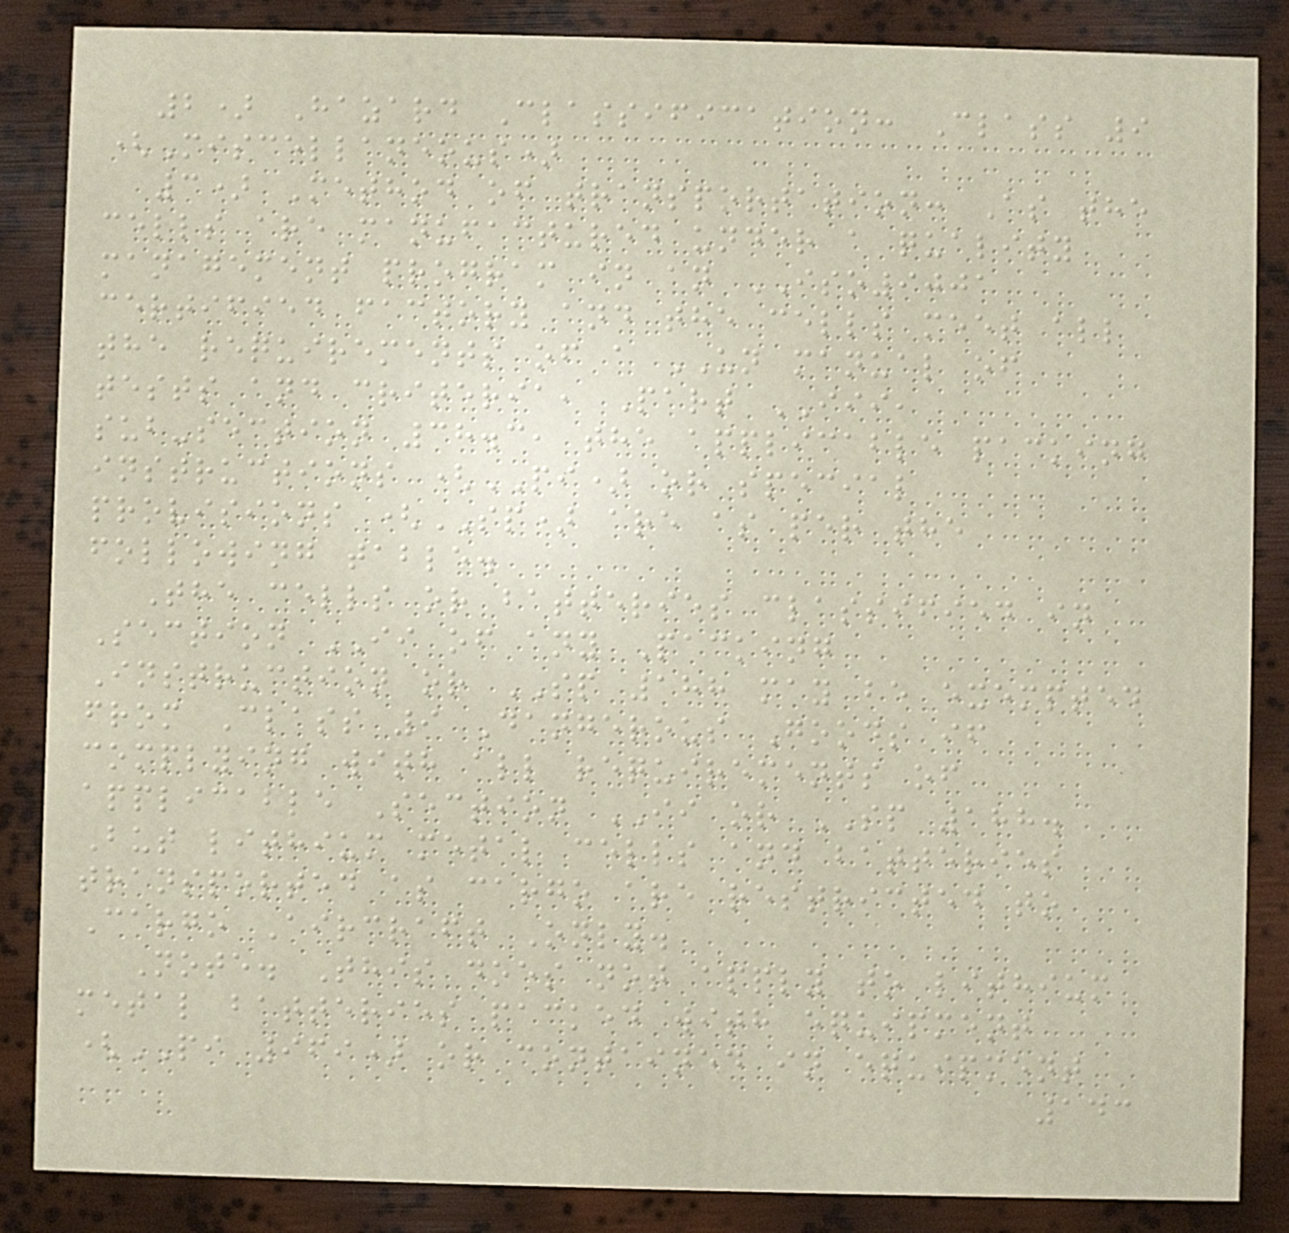2) Hazard Classification: Class 9
(Miscellaneous)
3) Method of transportation: As the
cells are manufactured under a quality
management program in an ISO9001
certified factory and the cells meet all
the requirements of a UN manual of
tests and criteria, Part III,
sub-section 38.3, the applicable packing
instructions (PI) or special
provisions (SP) are as per the
following table.
The cells or batteries classified in
Section II of any Packing
Instruction or SP 188 may be exempted
from Class 9 Dangerous Goods if
complying with all requirements of
applicable Section II or SP 188.
But lithium metal cells and batteries
transported as cargo are restricted to
Cargo Aircraft Only.
Note. This does not apply to lithium
metal batteries packed with equipment
(PI 969) or contained in equipment
143
